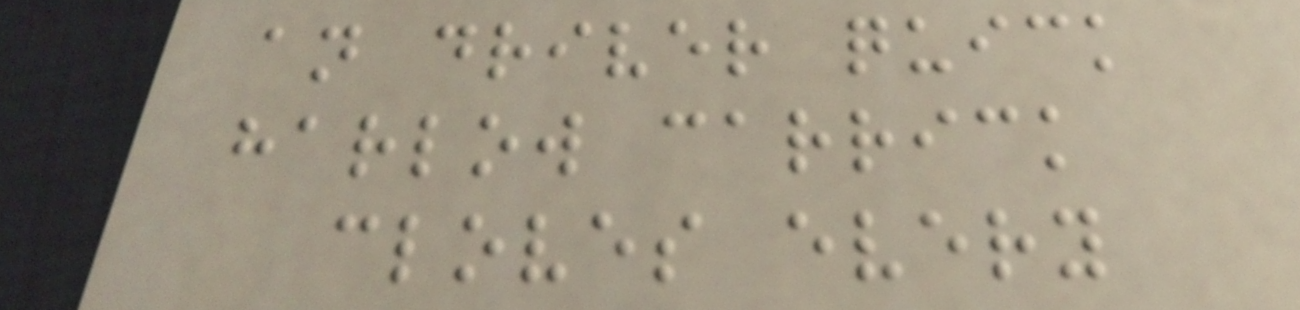an driver quick
harlow carrick
cloves every
